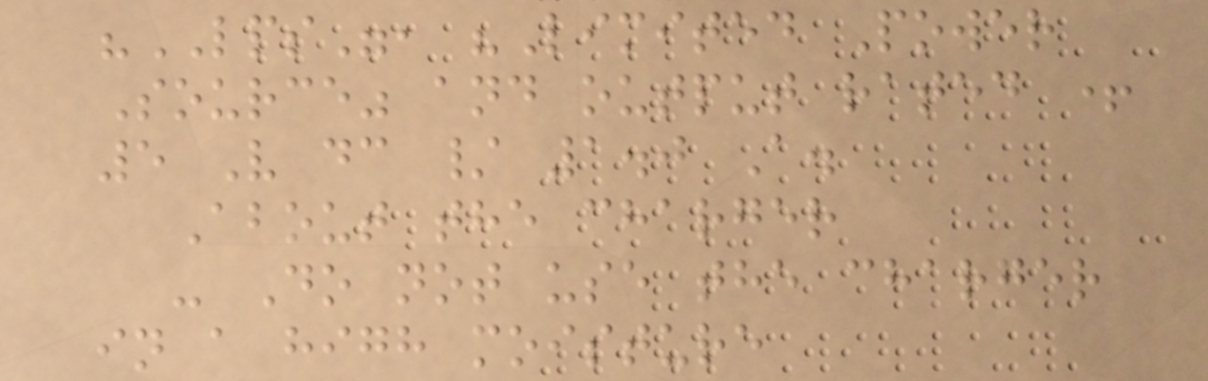"LPS", "Limited Power
Source" and output rated +
5 V dc / 1.0 A.
About the charger
- Do not use the charger
in a high moisture
